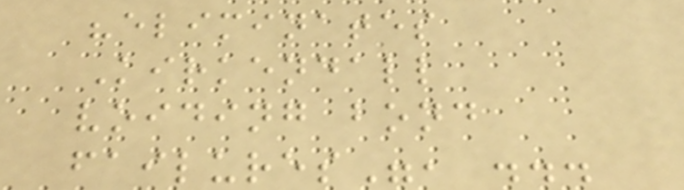"eliminates
Kirkendall
voiding bond
failures", ...
